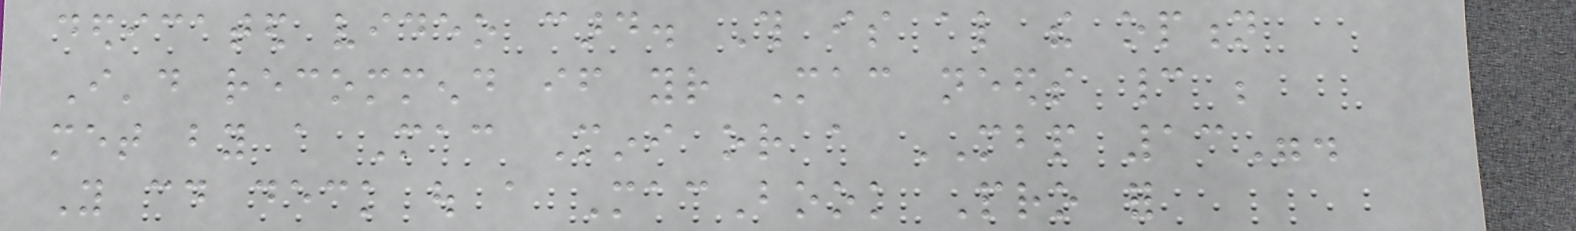dedicated video card. This is also the option
I'd recommend if your Mac needs cannot be
met by a Mac Mini or a MBP 13".
You could deck out a MacBook Pro for
